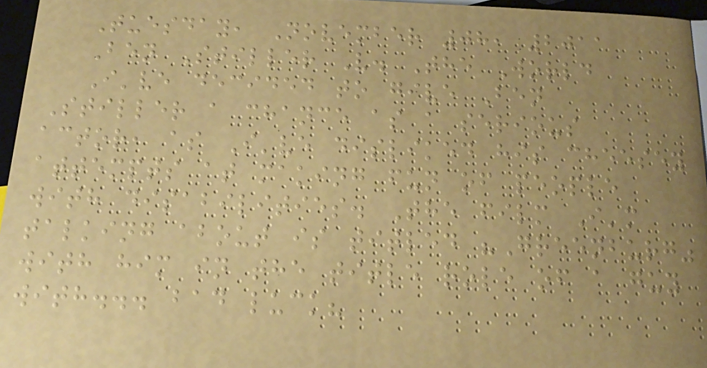Tuesday, November 08, 2011
Ben Stiller V. The World
I've decided to give Ben
Stiller a chance as a serious
actor, as I've disliked his cheesey
attempts at making fun of people
with disabilities. The film I'm
talking about is titled "Greenburg"
with him in the title role of a guy
with... bad luck?
